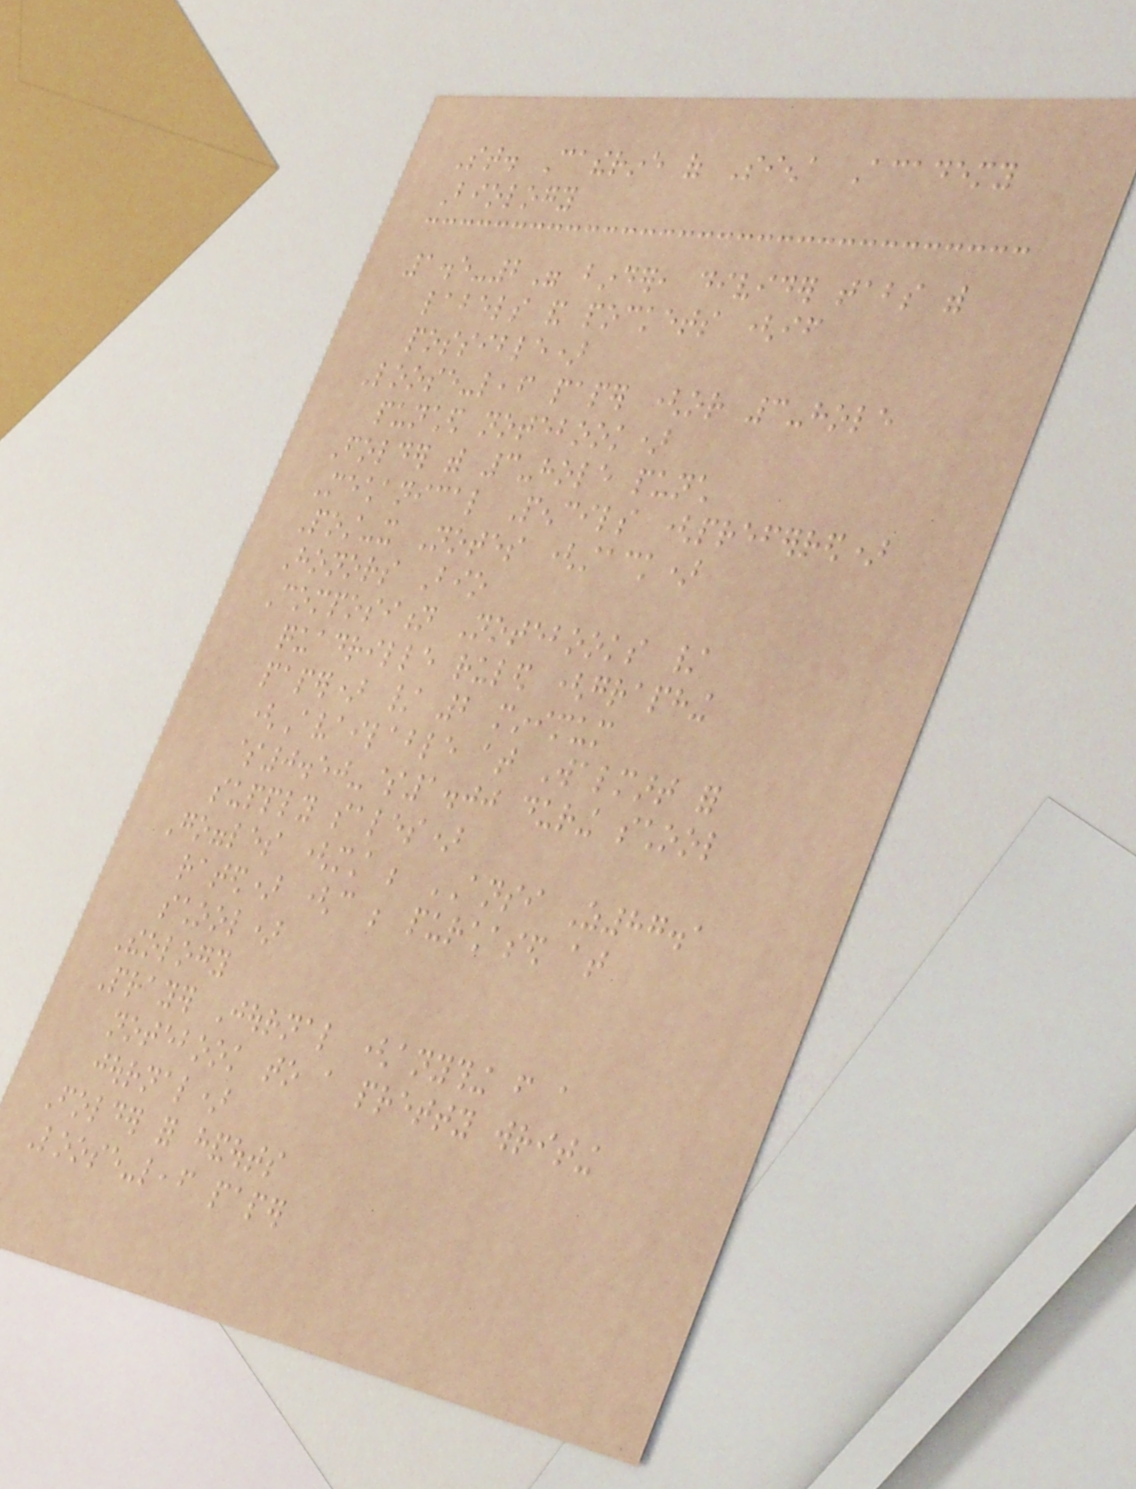St. Catherine of Siena Academy
Biology
1.5-2" binder, divider tabs with
labels and pockets (if
possible)
Loose-leaf paper (or 3-hole
punched notebook)
Folder with 3-hole punch
Mechanical Pencils (preferred)
Post-it Notes (stack)
Honors Bio
Composition Notebooks /
quadrille ruled (graphing
paper) / 2 minimum
(Available at Walmart for
$0.50-$1.00 during school
supply sales)
Goggles (must be ANSI Z87.1
rated) (can be purchased at
school)
Theology
Prayer Journal (anything from a
notebook to a pretty writing
journal)
Folder for handouts
Loose-leaf paper
